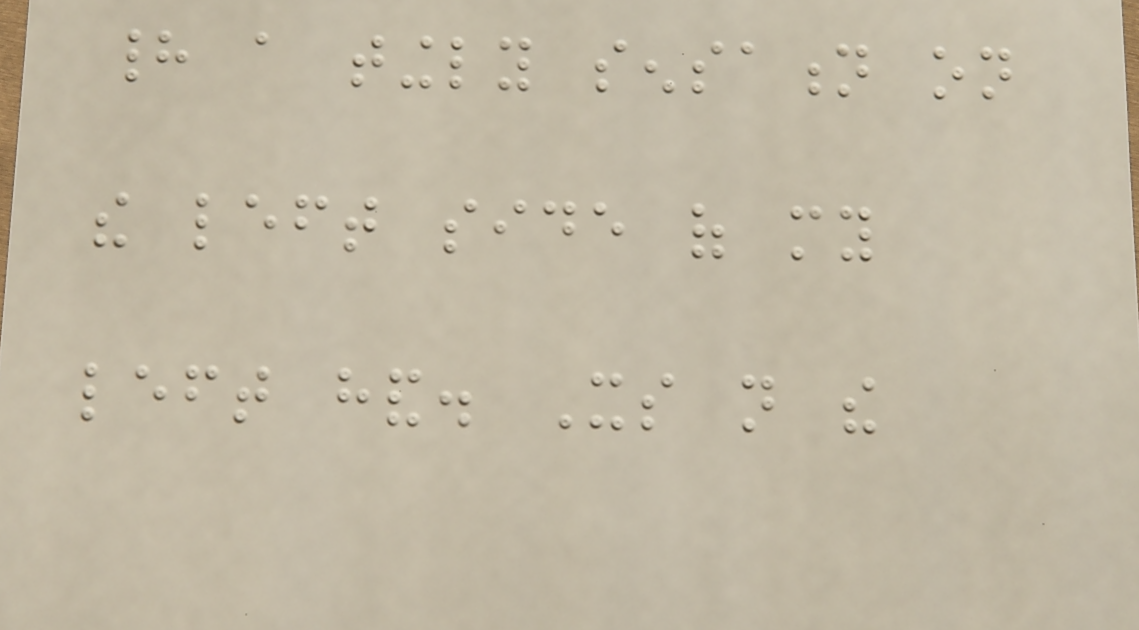had a tingly sensation on
the left side of my
left hand. Its not the
